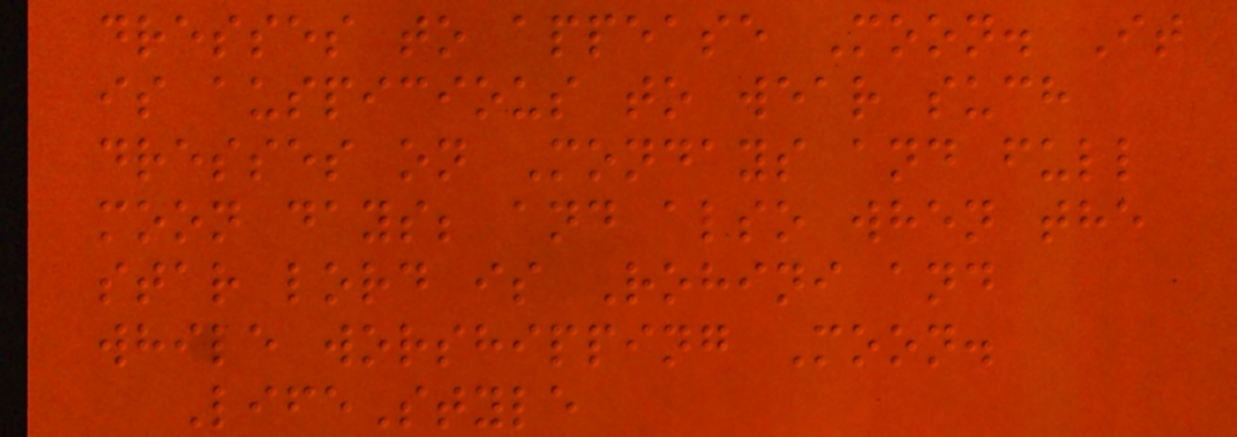dresses to appease Moon. It
is auspicious to wear such
dresses on Mondays and full
moon days; and also when the
star lord is Rohini and
while worshipping Moon.
LifeStyle
